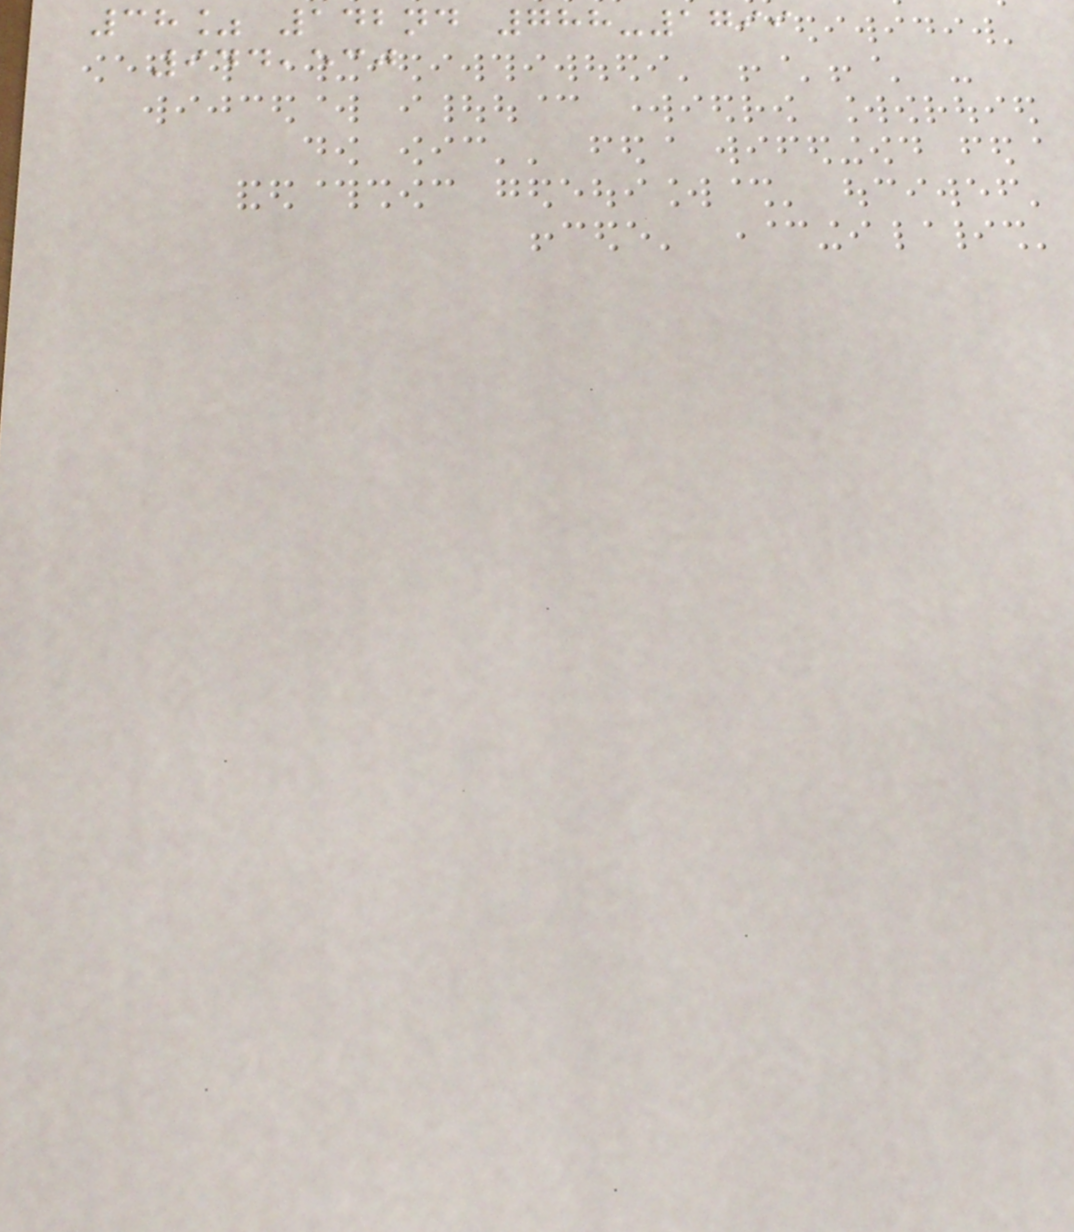38% 142nd 788-1799
944,530
